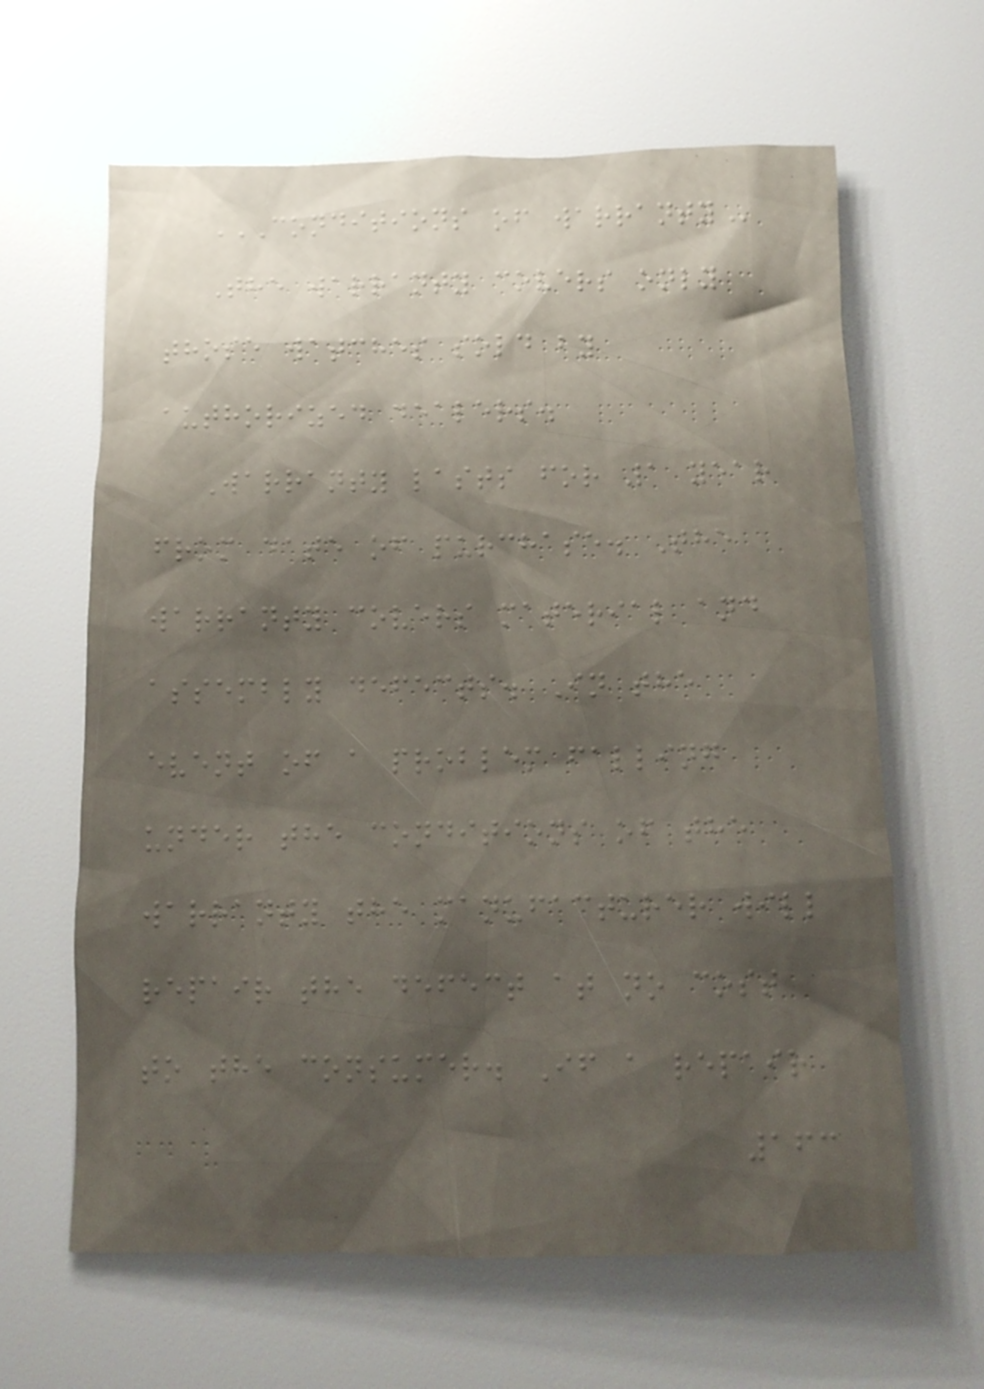CONDITIONS OF WARRANTY
The warranty covers only
those watches sold by
authorized dealers.
Warranty lasts for 1 year
from date of purchase. The
warranty covers material and
assembly defects. In the
event of a problem falling
under the conditions of the
warranty the manufacturer will
repair the defect at no cost
to the consumer. If a repair
163
